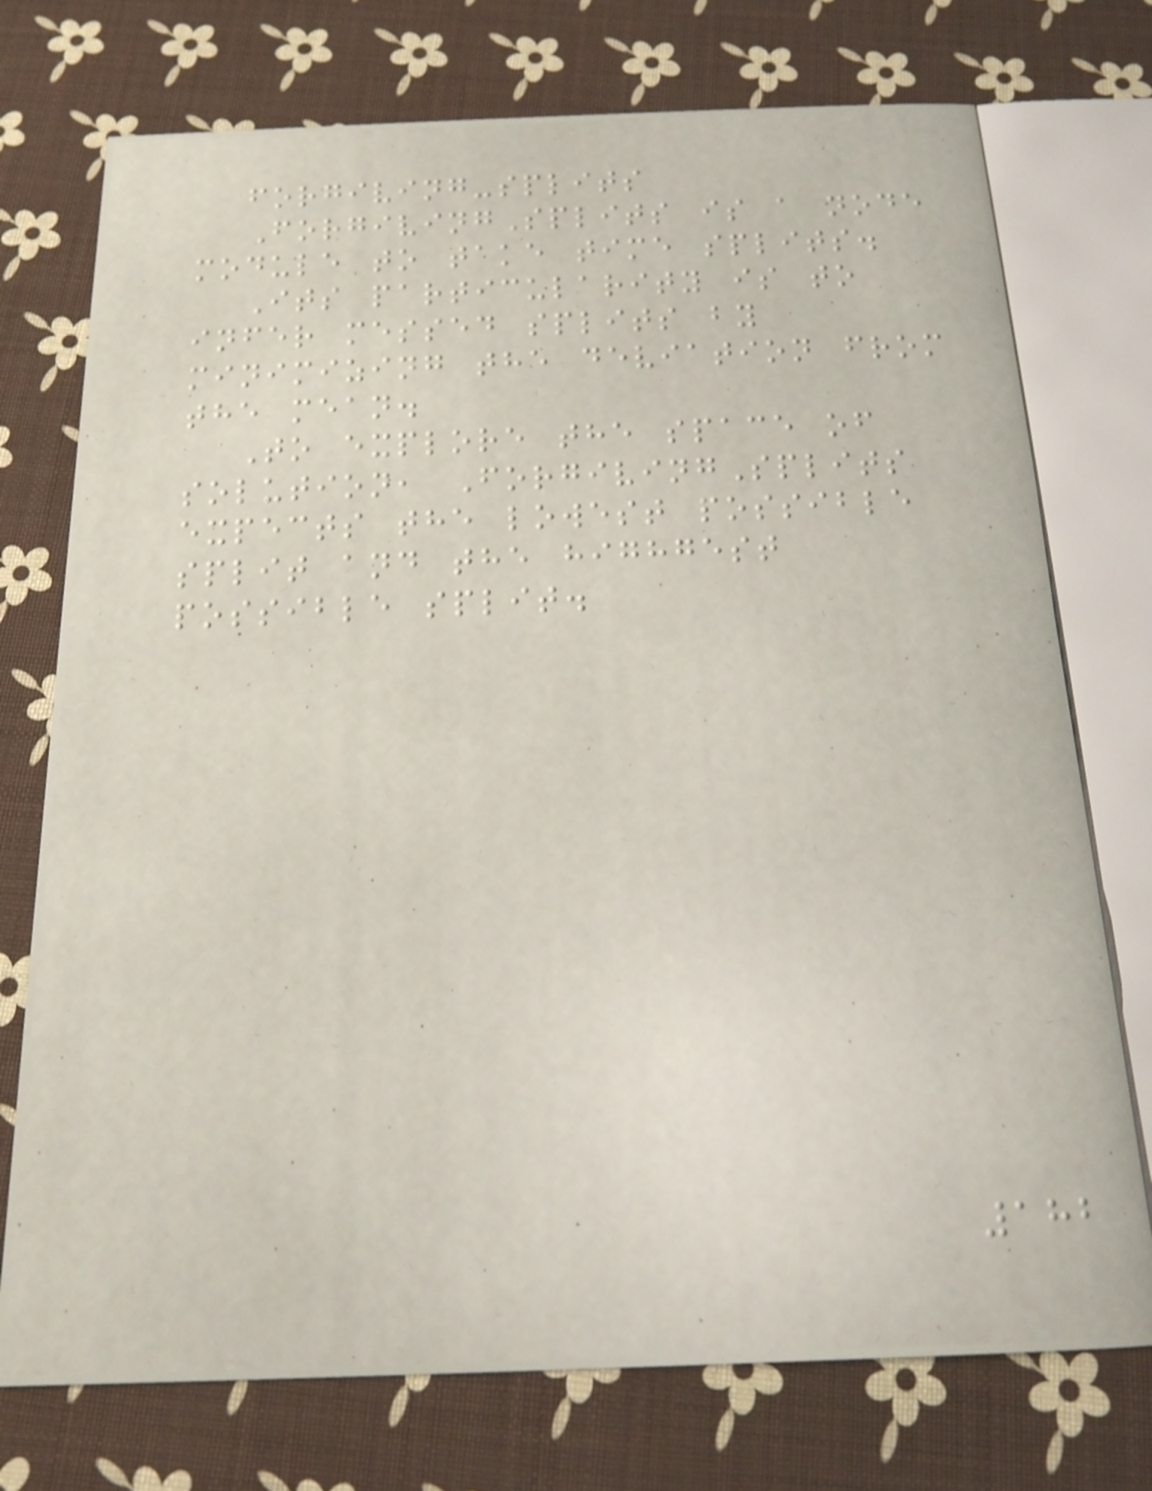forgiving-splits
ForgivingSplits is a node
module to take time splits.
Its particularity is to
infer messed splits by
minimizing the deviation from
the mean.
To explore the space of
solution, ForgivingSplits
expects the lowest possible
split and the highgest
possible split.
182
